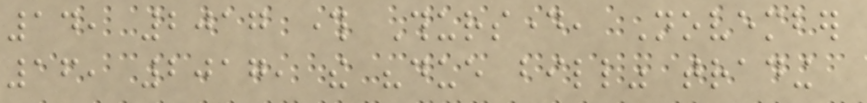14, 2017 through Thursday, November
16, 2017, the "due bill" trading
